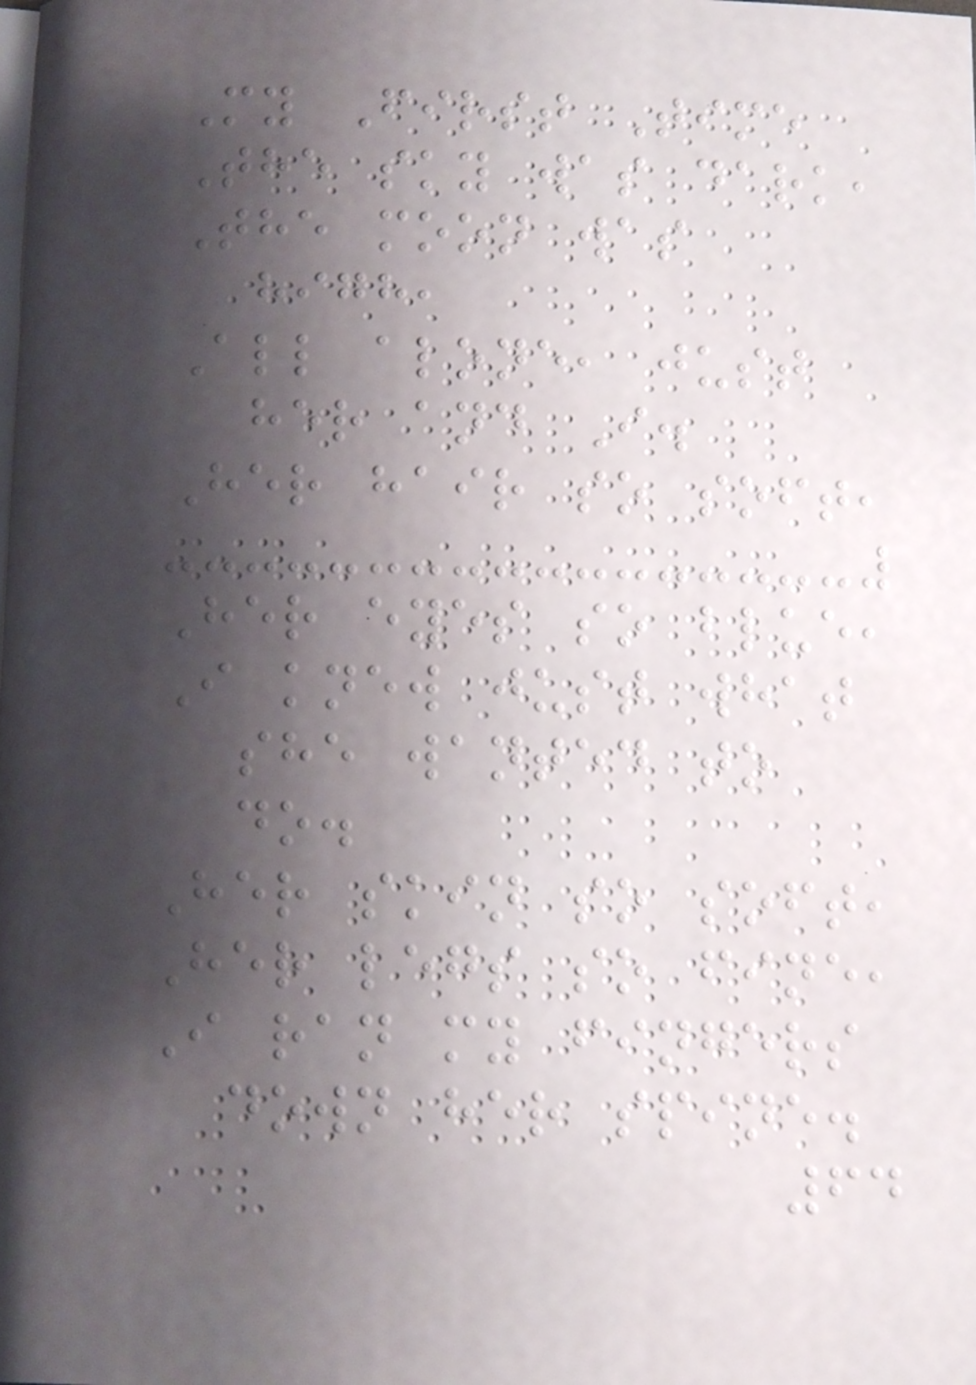My First Time
The sky was dark,
The moon was
high,
All alone, just
her and I.
Her hair so soft,
Her eyes so blue,
I knew just what
she wanted to
do.
Her skin so soft,
Her legs so fine,
I ran my fingers
down her spine.
64
